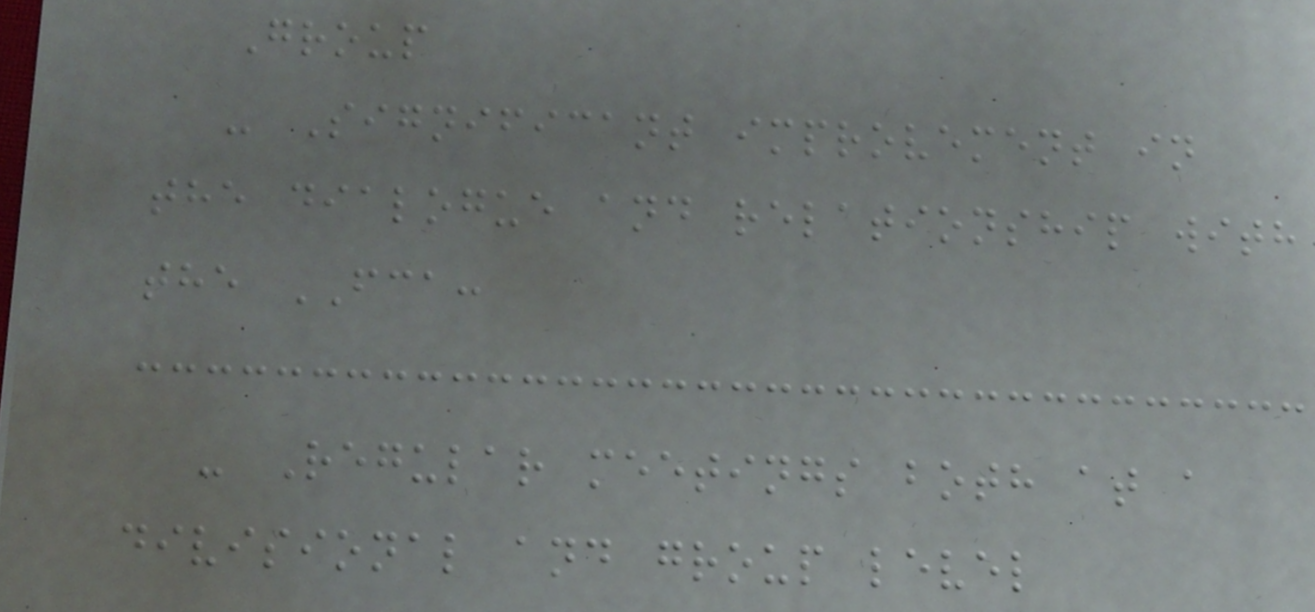Group
- Significant improvement in
the dialogue and relationship with
the FCA:
- Regular meetings both at a
divisional and group level
